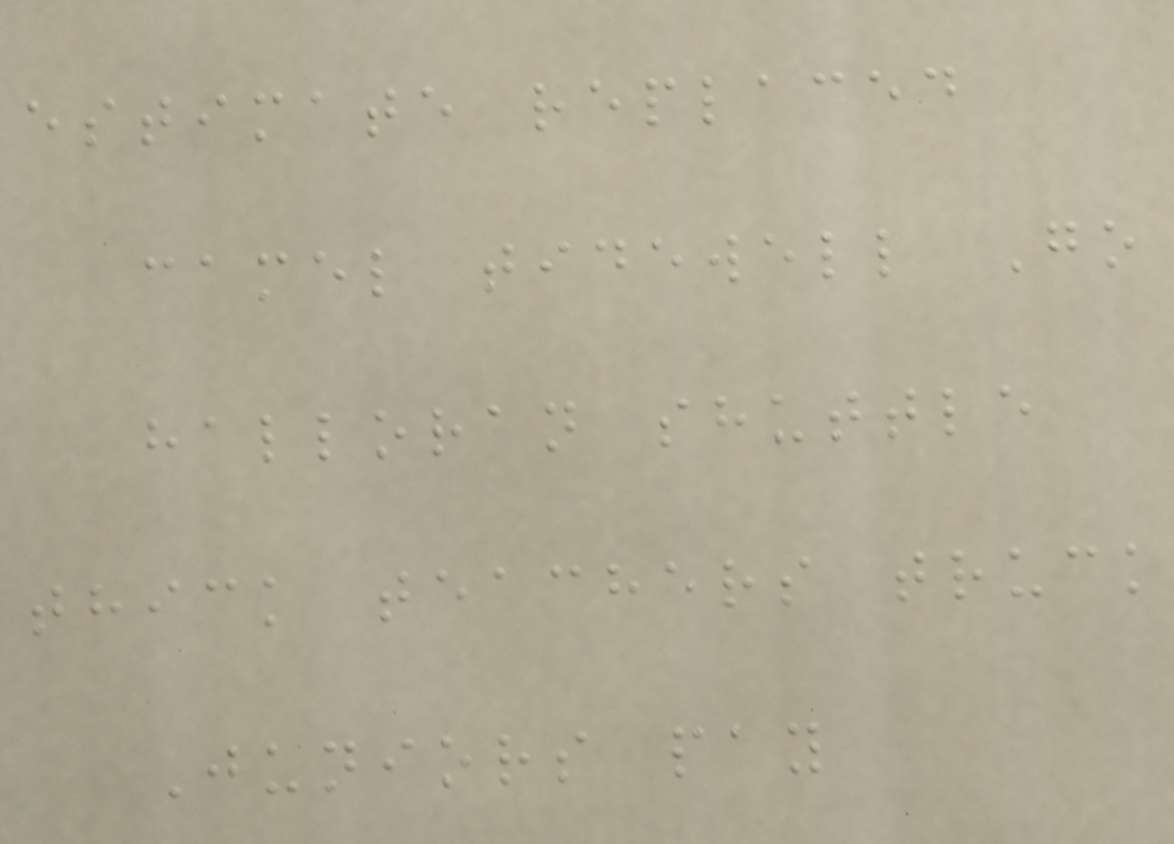estimate replaced
camel tidewell Go
halloran shuttle
thick teachers truck
Juniors pay
